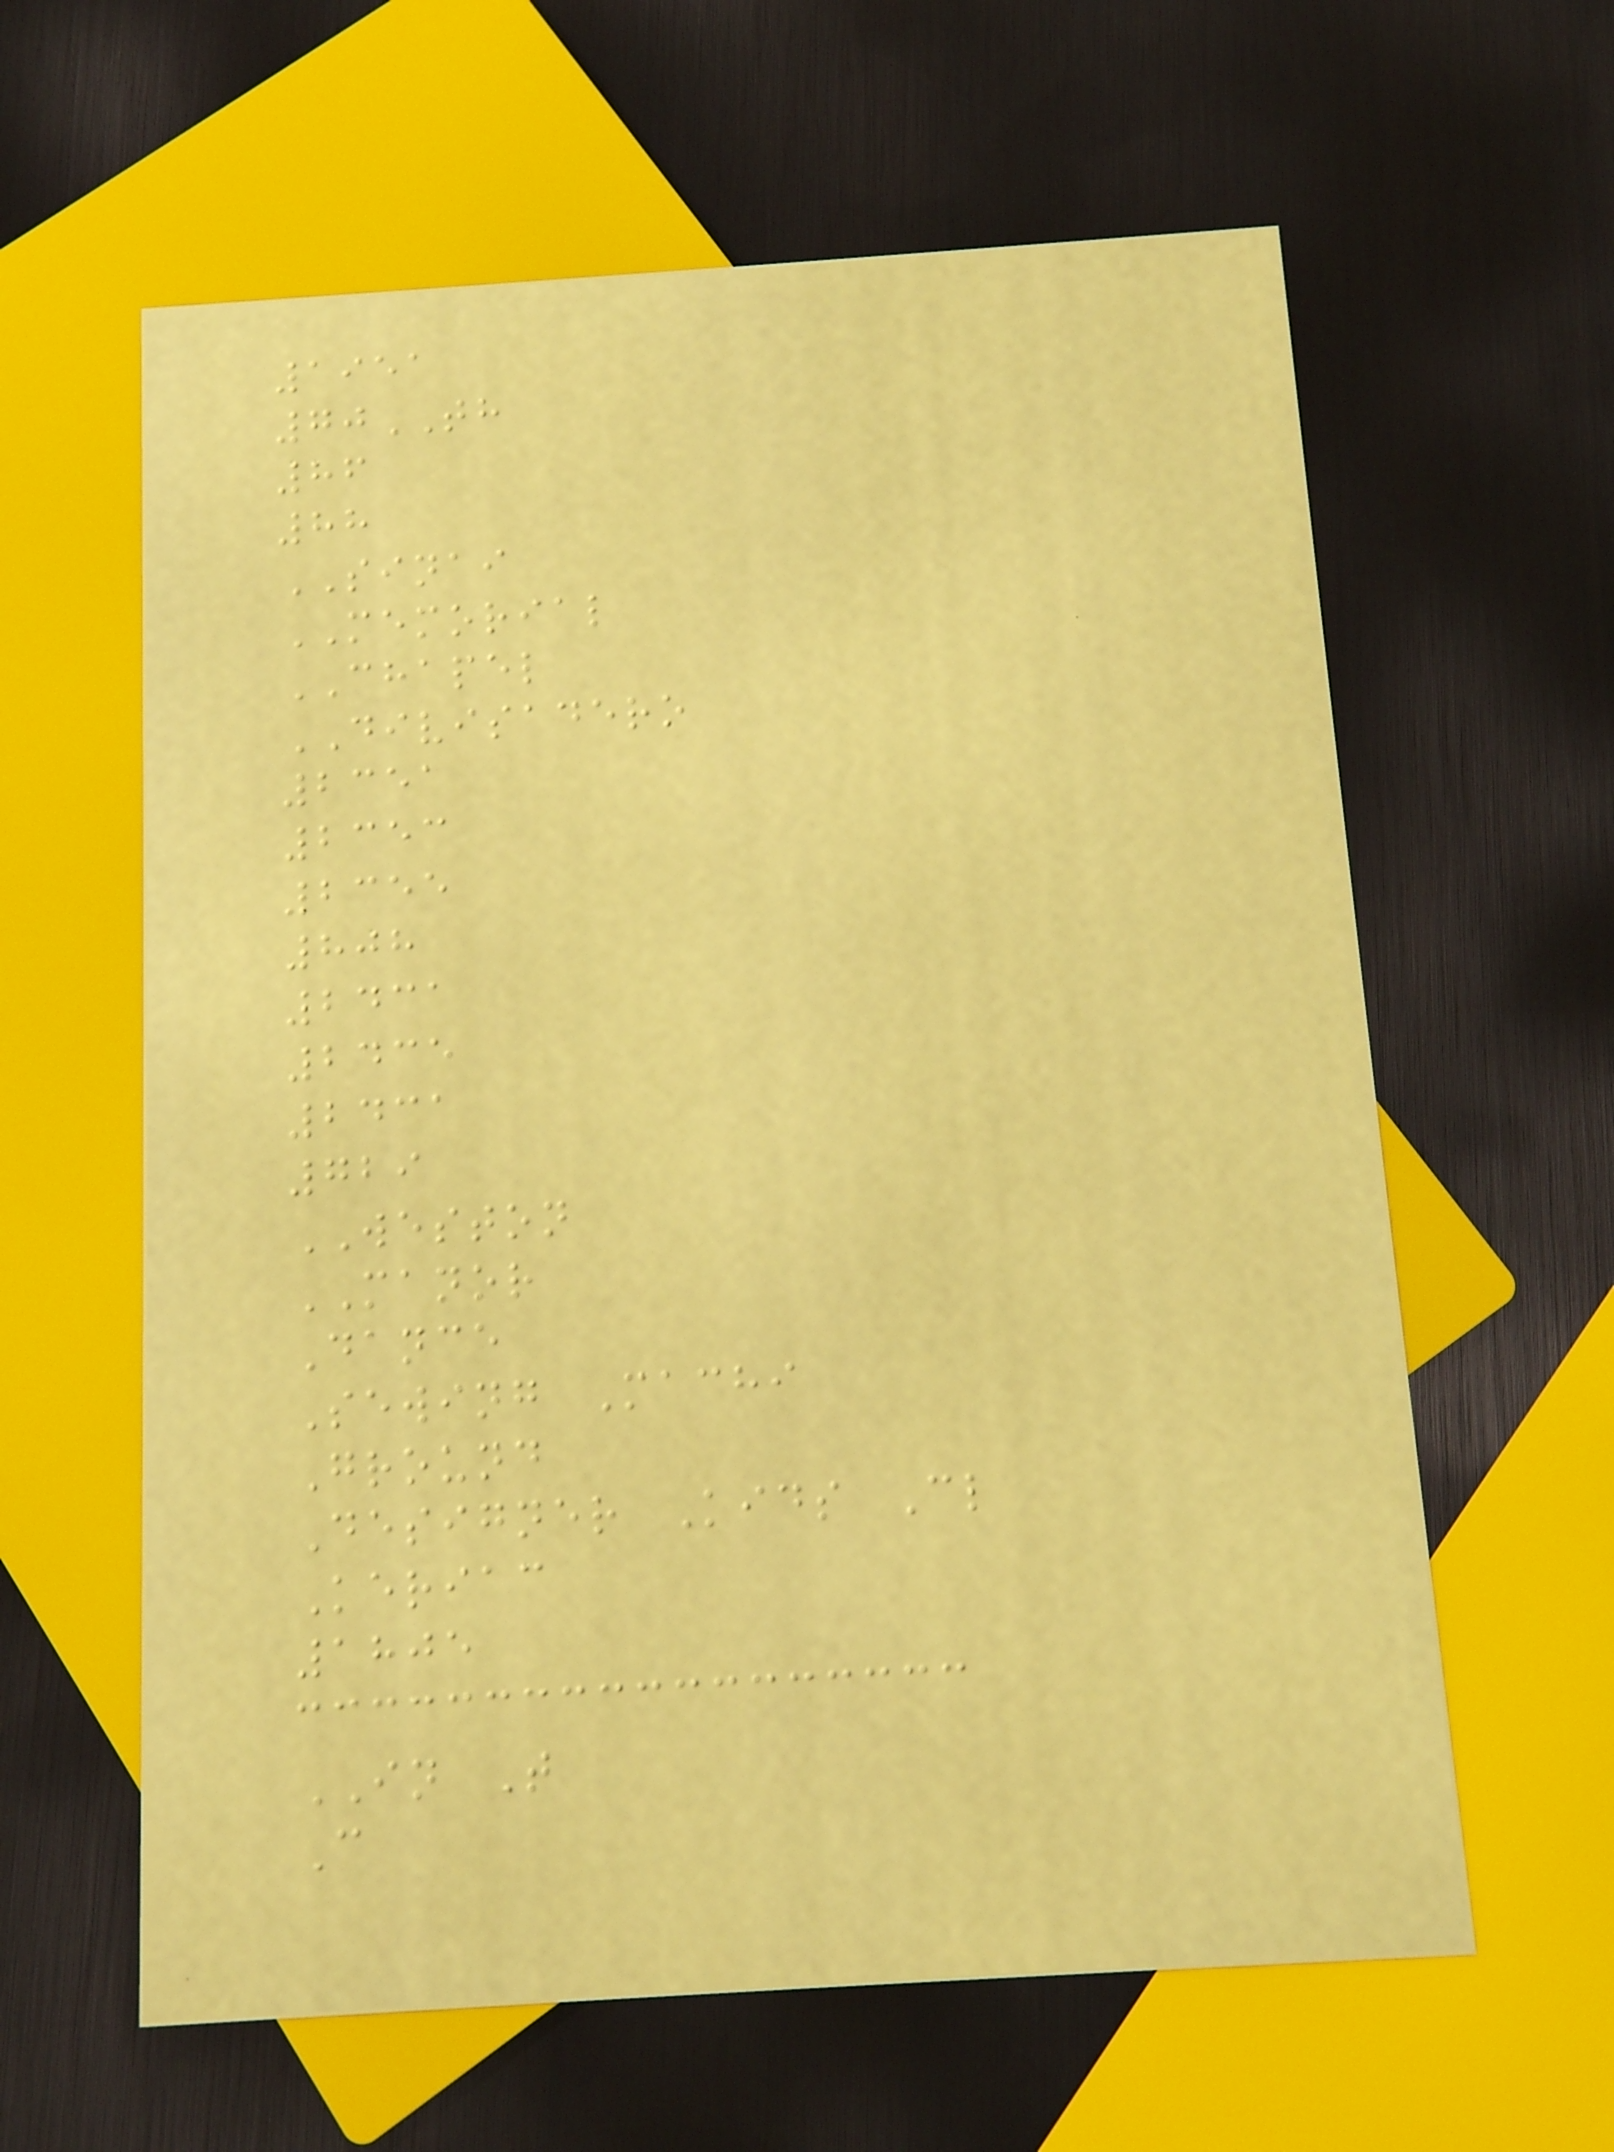1951
70TH
86
88
SINAI
MEMORIAL
CHAPEL
DIVISADERO
2351
2353
2355
808
2431
2435
2431
729
WESTON
MANOR
Dance
Sewing Machi
Ground
Designer Kids Cl
Keriac
1805
IN T
C
